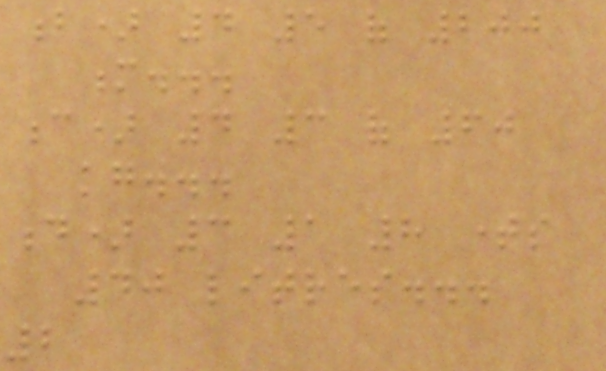b) 4 5 of 200
m...
c) 4 3 of 60
kg...
d) 3 1 8 times
40 litres...
2
